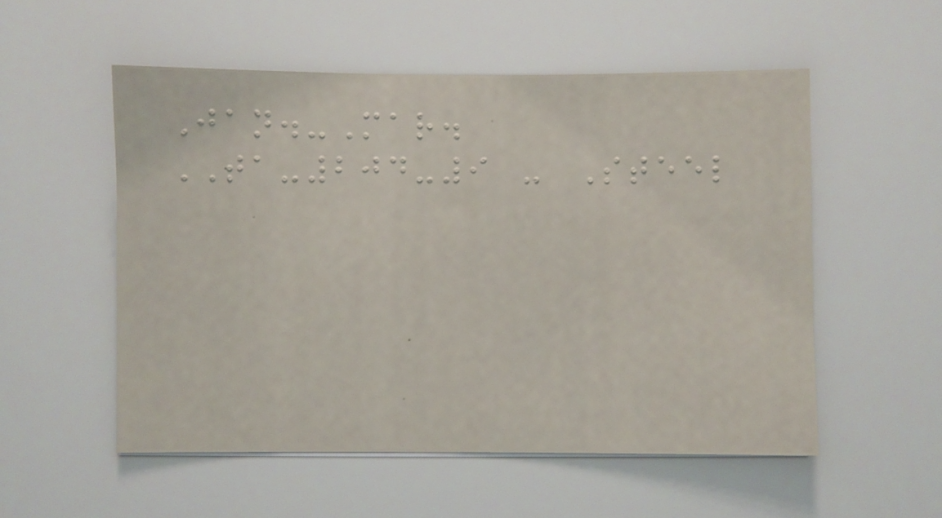Jan.-Mar.
TA-204-9 - Steel
